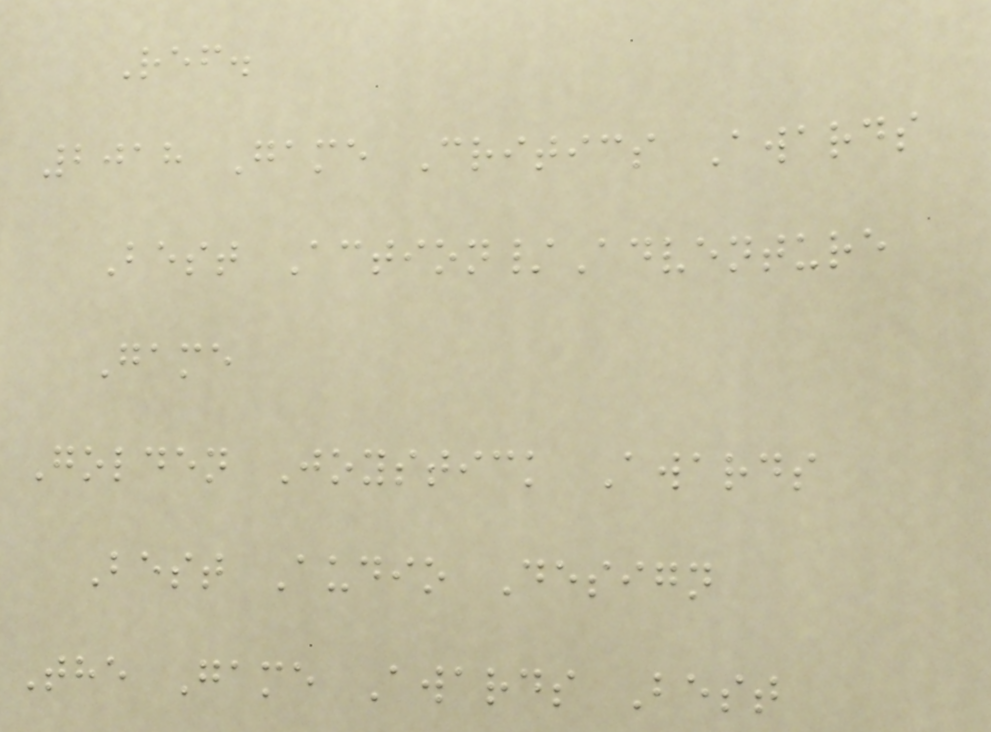Ref.
2018 Game Critics Awards
Best Action/Adventure
Game
Golden Joystick Awards
Best Audio Design
The Game Awards Best
